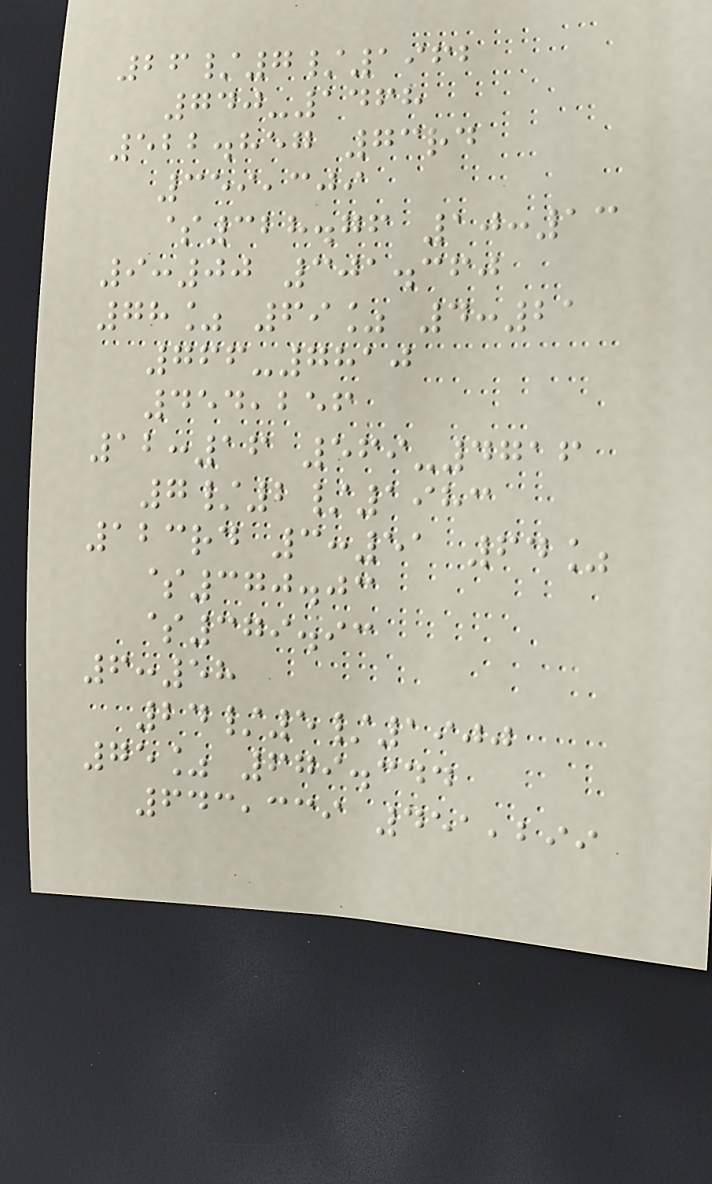26/7/1962
740-1468
522.857 73rd
359,309
$328.76 10:13
9:00 301.360
78% 69% 4:21
766-7810
454,256
12:16 569-4716
7/2/1983
123rd 3:51 64%
$370.03
$379.93
6:58
24/5/1900
75% 679.344
643,339 451,299
